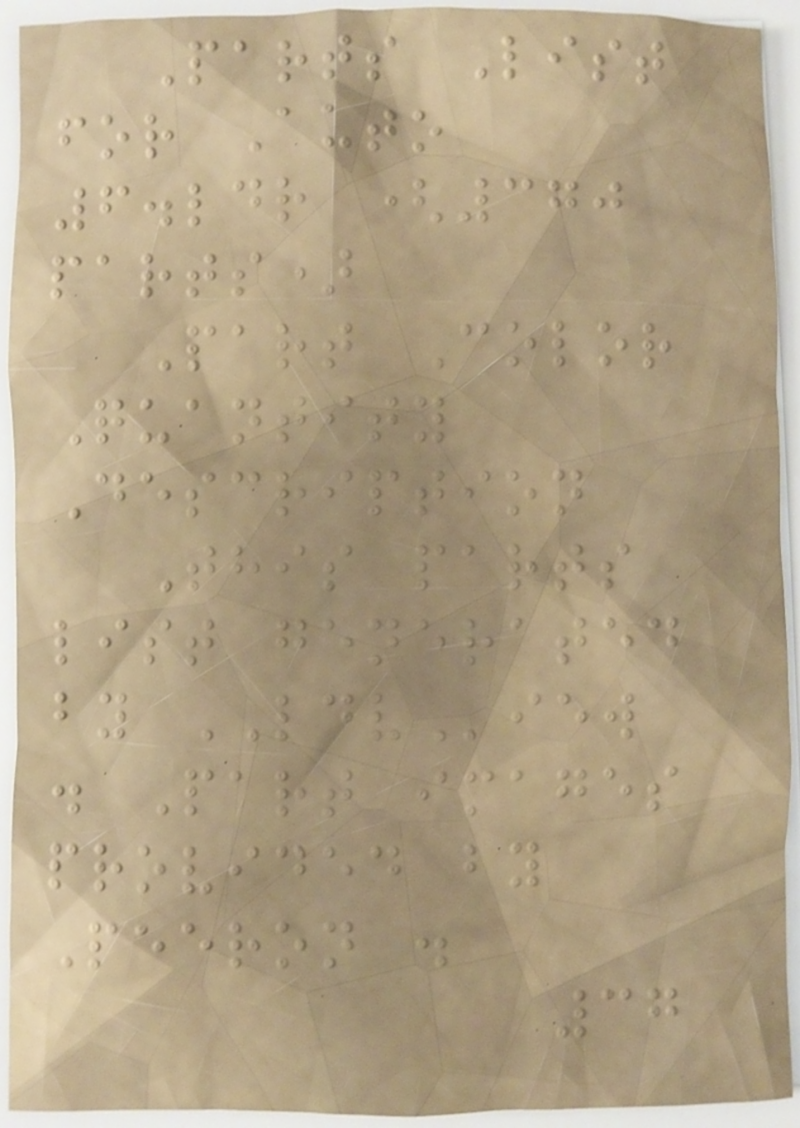Parts List
for Auto
6.ldr (370
parts)
Part Color
Quantity
Description
This parts
list generated
by LDView
. Part images
provided by
Peeron .
37
